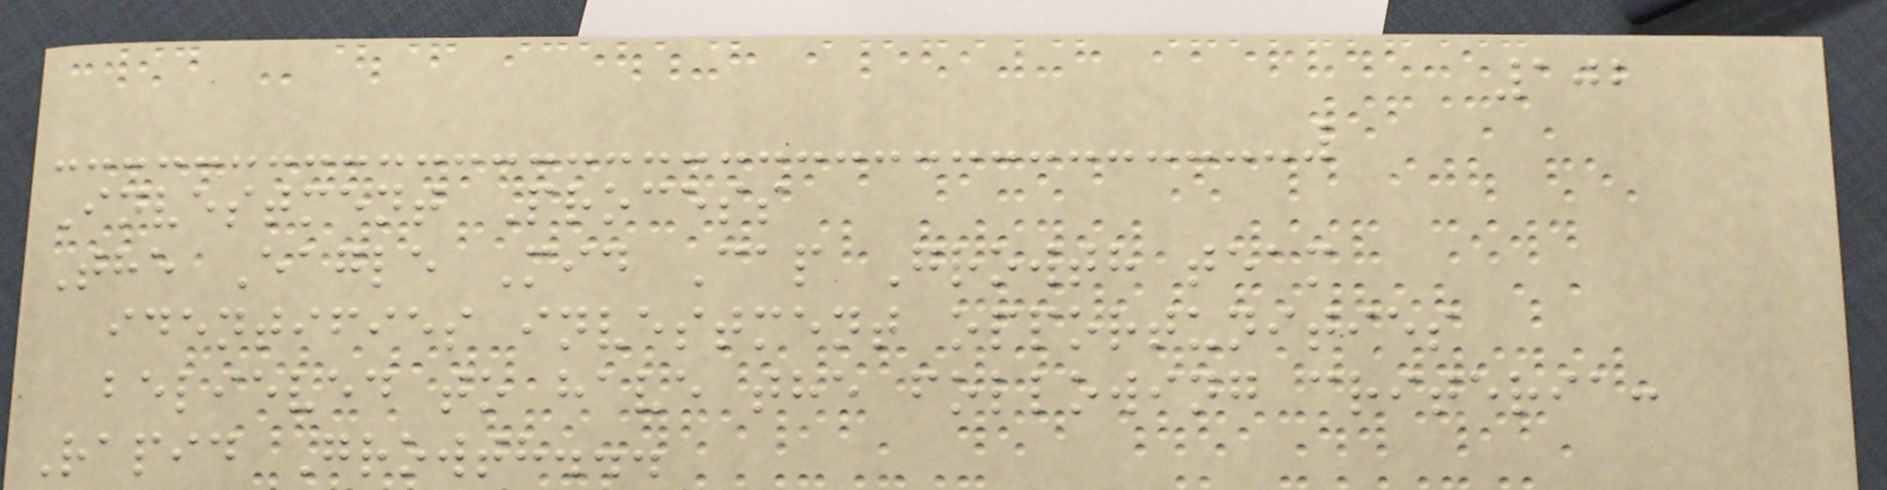102
Investment Process
The Eagle Mid Cap Growth team
identifies investment opportunities
believed to have the following criteria:
Rapid Growth...
